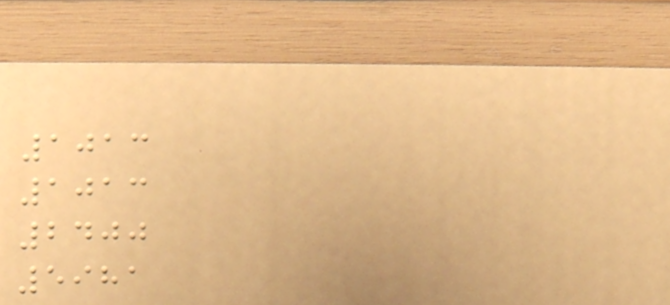1013
1013
2400
5981
